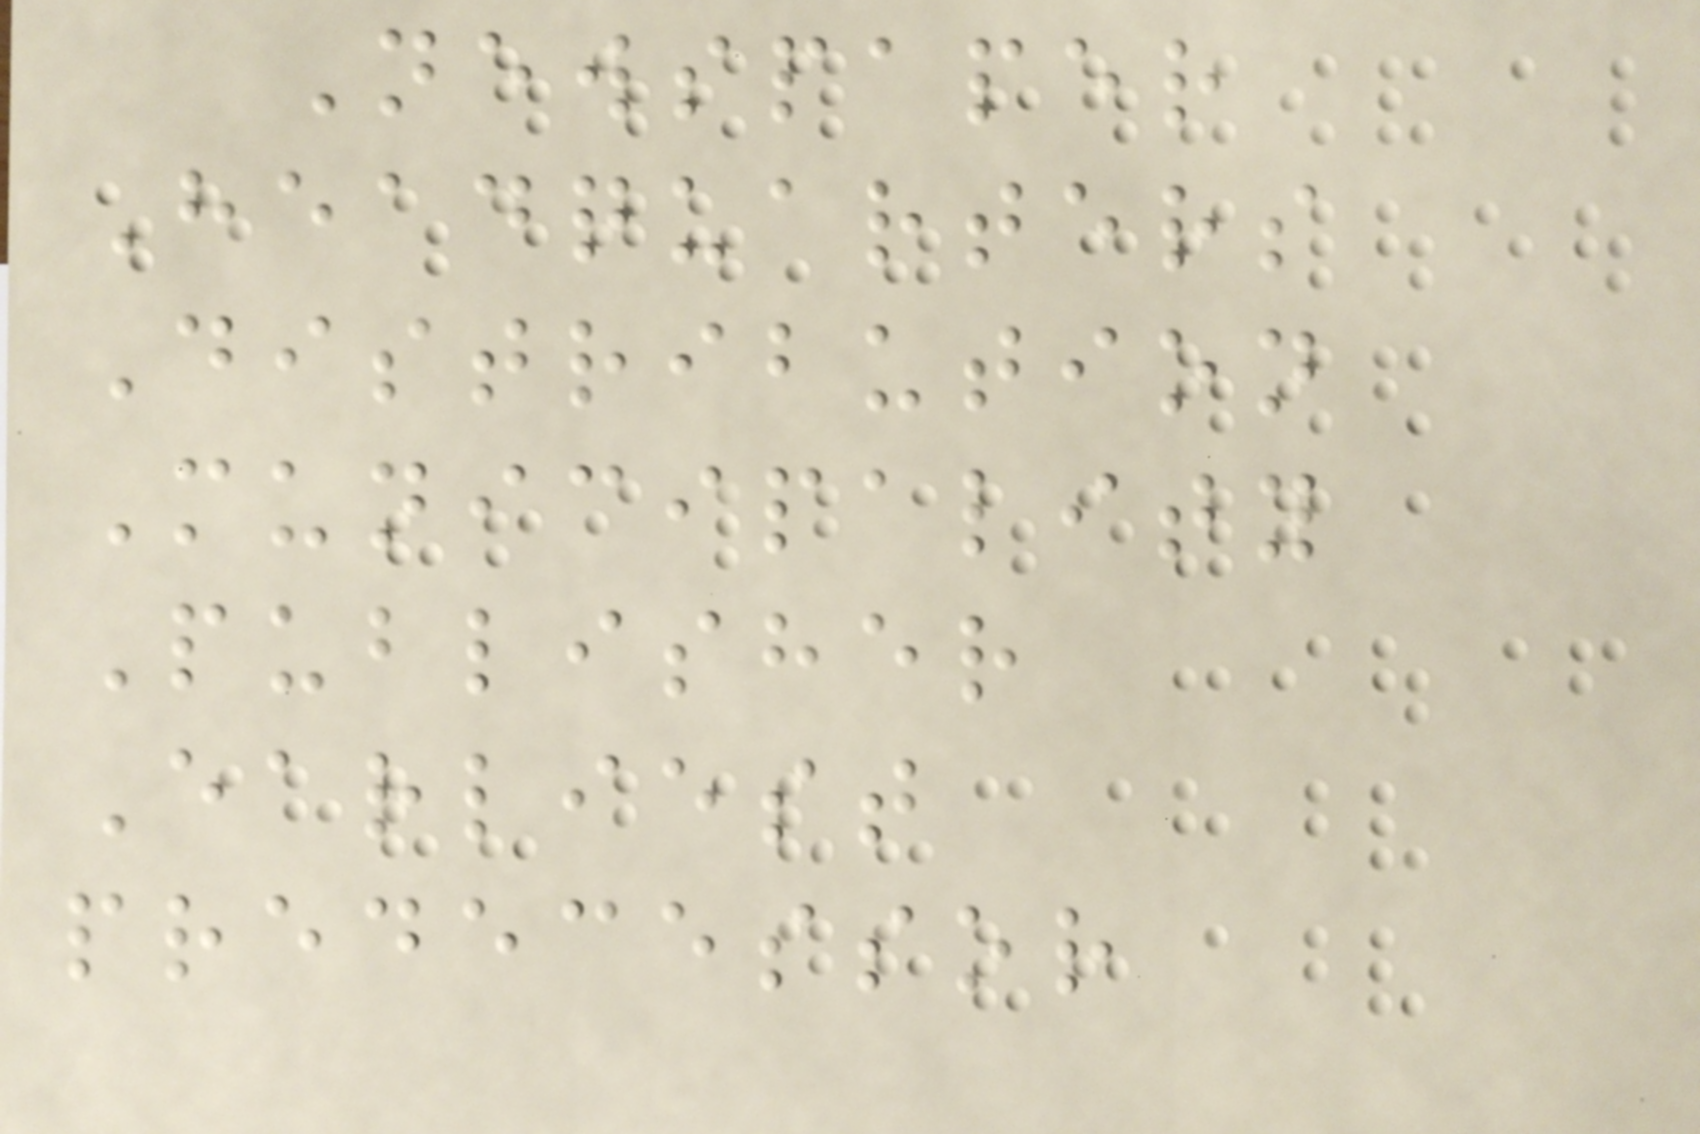Newspaper
Headquarters
Distribution
Municipality
Publisher
Earliest
predecessor
